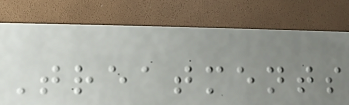Treatments
